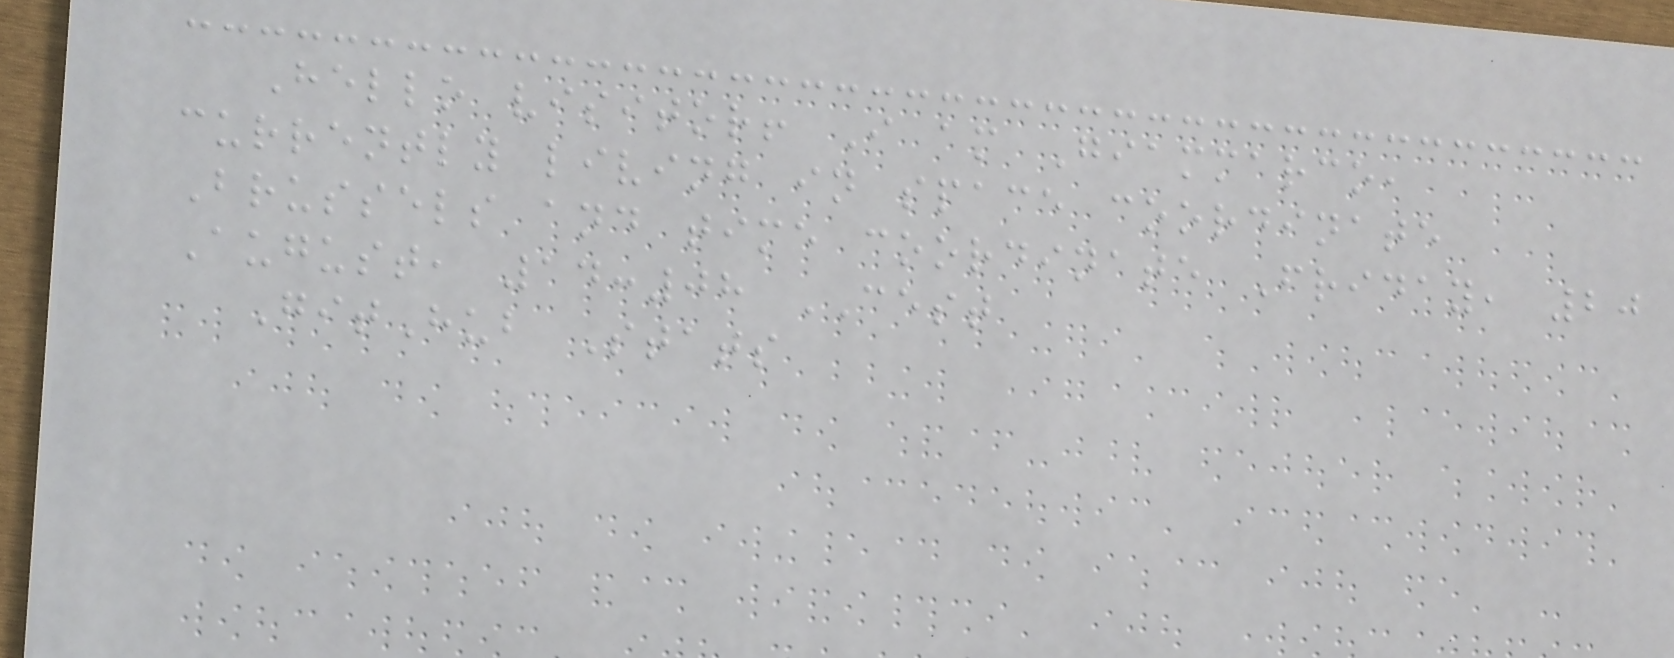Hello visitor! I am Giammarco,
currently living in space coordinate
Brussels and time coordinate Friday, 20
August, 14:08 CEST
GitHub Stats
